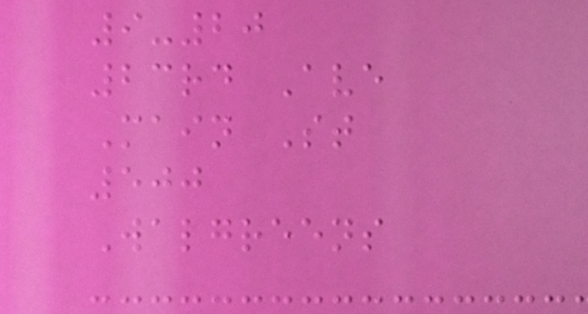9-20
23rd Ave
Main St
500
Walgreens
